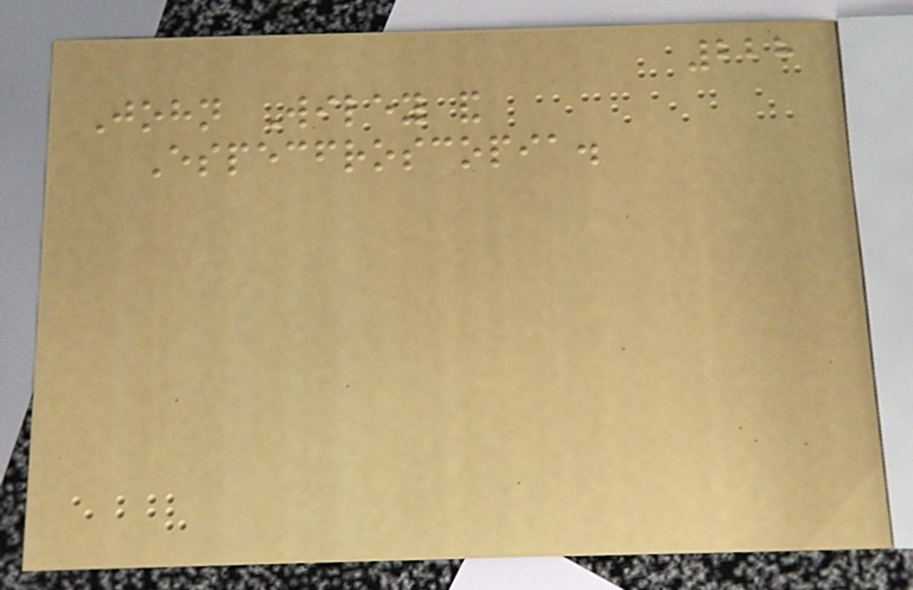228
John Wiley and
Especfroscopia.
